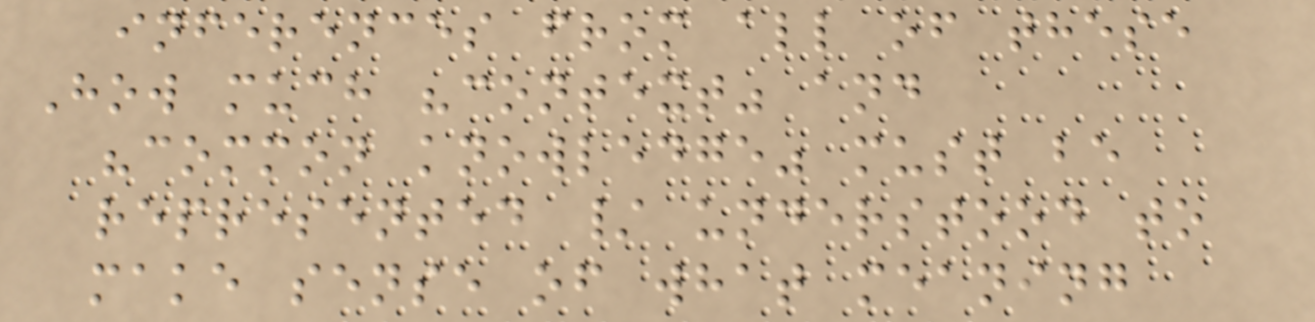inferences from all of these
How much "context" and
"common knowledge" must be
represented / understood to
make sense of what meaning
